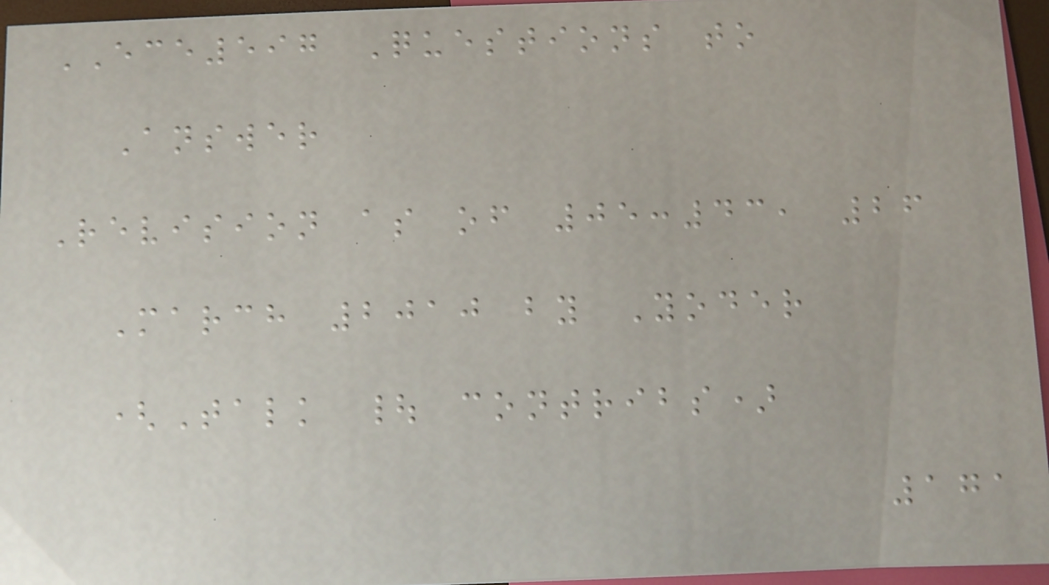ECE597 Questions to
Answer
Revision as of 05:43, 26
March 2010 by Yoder
(Talk | contribs)
171
